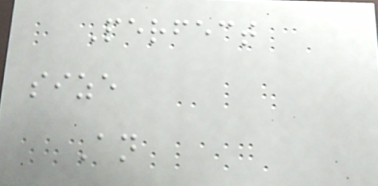Perfect
size
An
